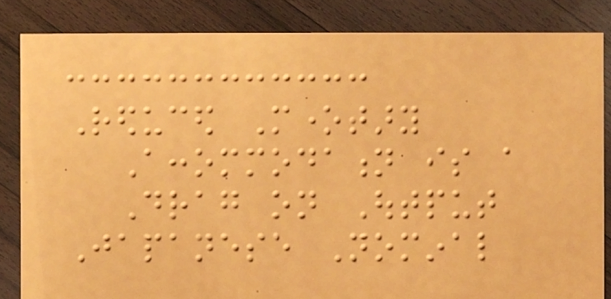Reduced Monetary
Accommodation is a
Drag on Output
Japanese Nominal
